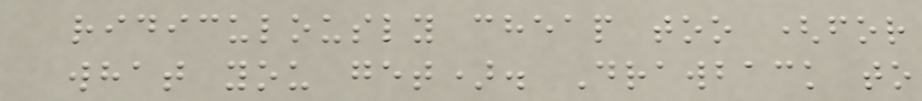ridiculously cheap too (for
what you get). Drawback to
